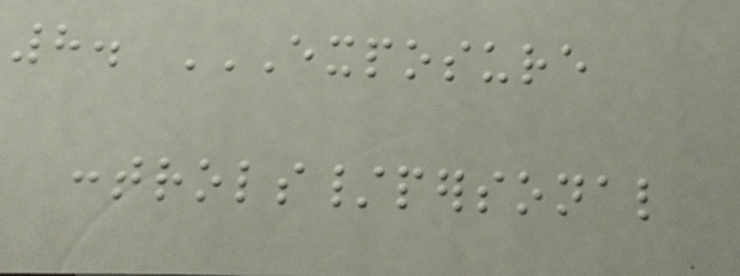8. EXPOSURE
CONTROLS/PERSONAL
